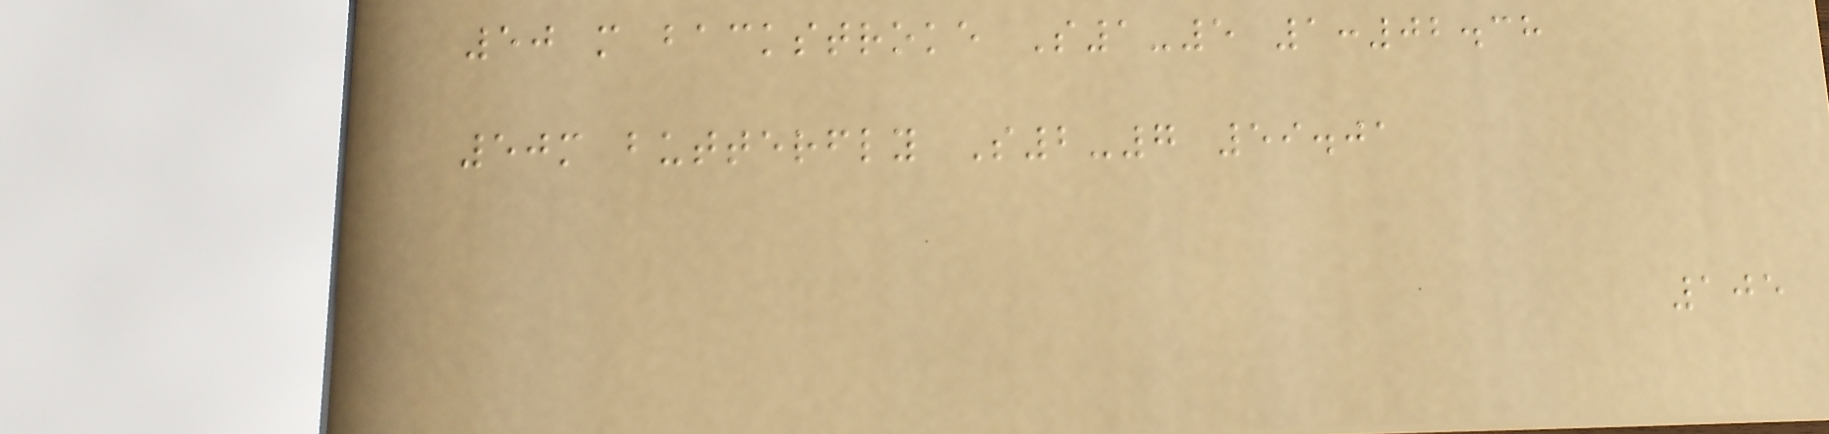50 m backstroke S1-5 1:02.38
50m butterfly S2-7 59.01
105
